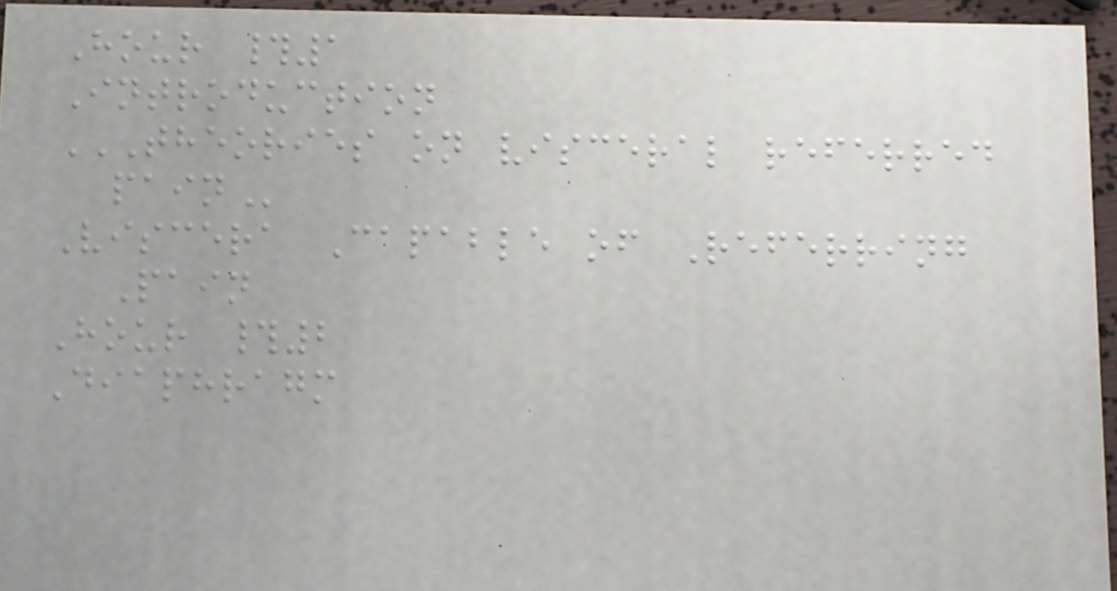Hour #1
Introduction
THEORIES ON VISCERAL REFERRED
PAIN
Viscera Capable of Referring
Pain
Hour #2
Diaphragm
